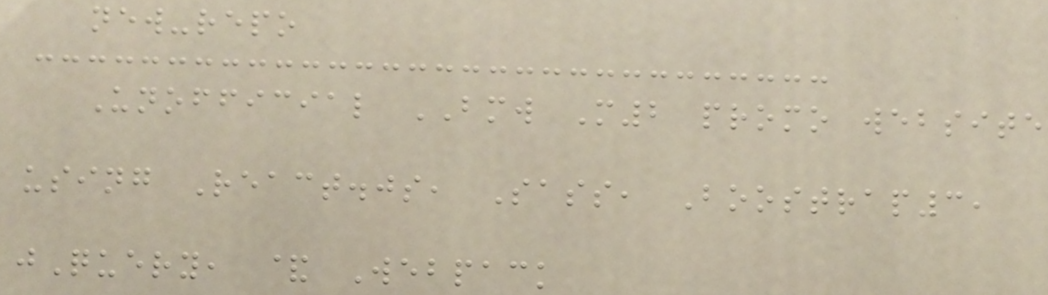new-repo
Unofficial BMW M2 promo website
using React.js, Sass, Boostrap3,
jQuery, & Webpack
